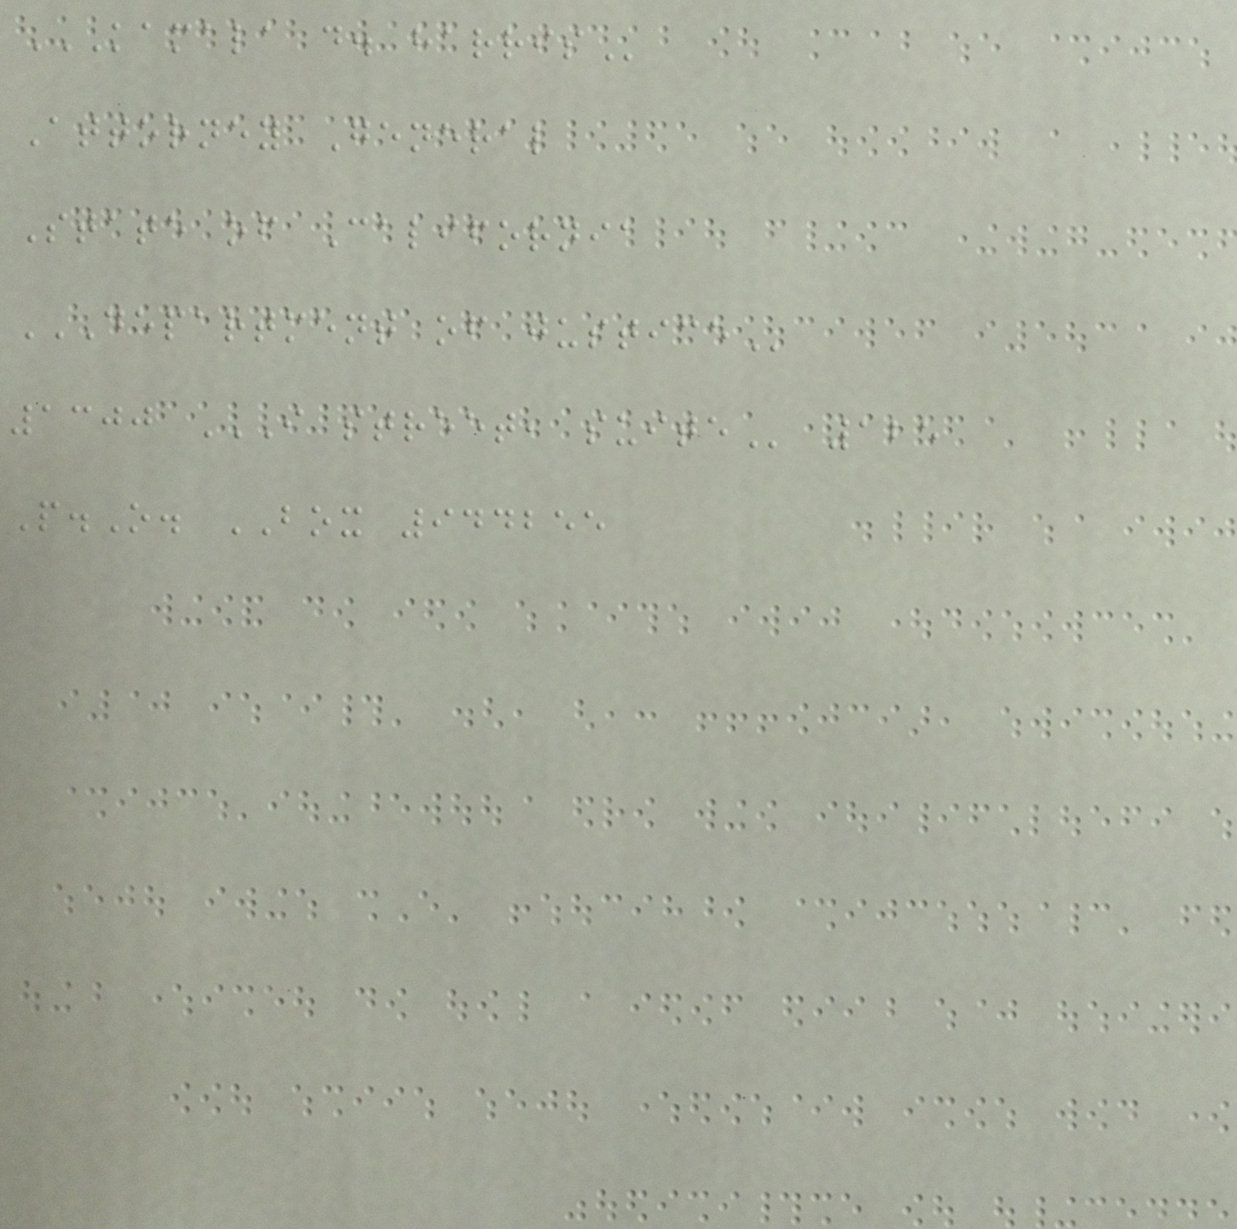KAMALA D. HARRIS
Attorney General
State of California
DEPARTMENT OF JUSTICE
1300 I STREET, SUITE 125
P.O. BOX 944255
